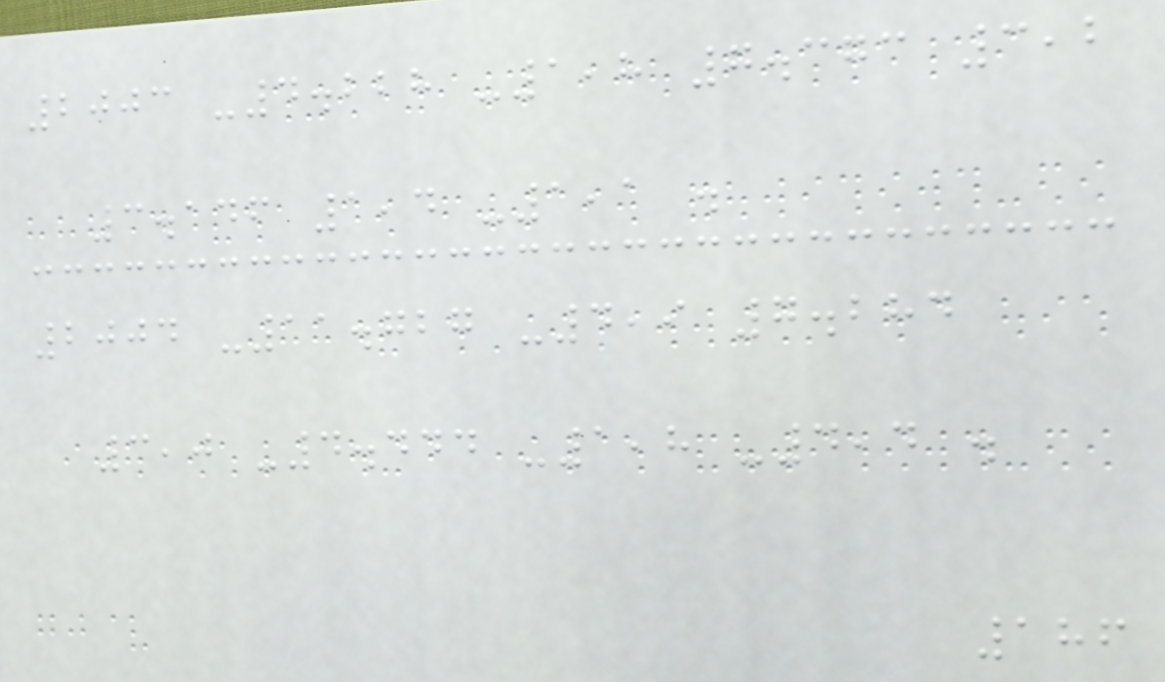2003 -4.228 -1,8 7.373 3,2
3.146 1,4 -1,1 .
2004 -11.727 -4,9 7.284
3,0 -4.444 -1,8 -4,4 .
186
